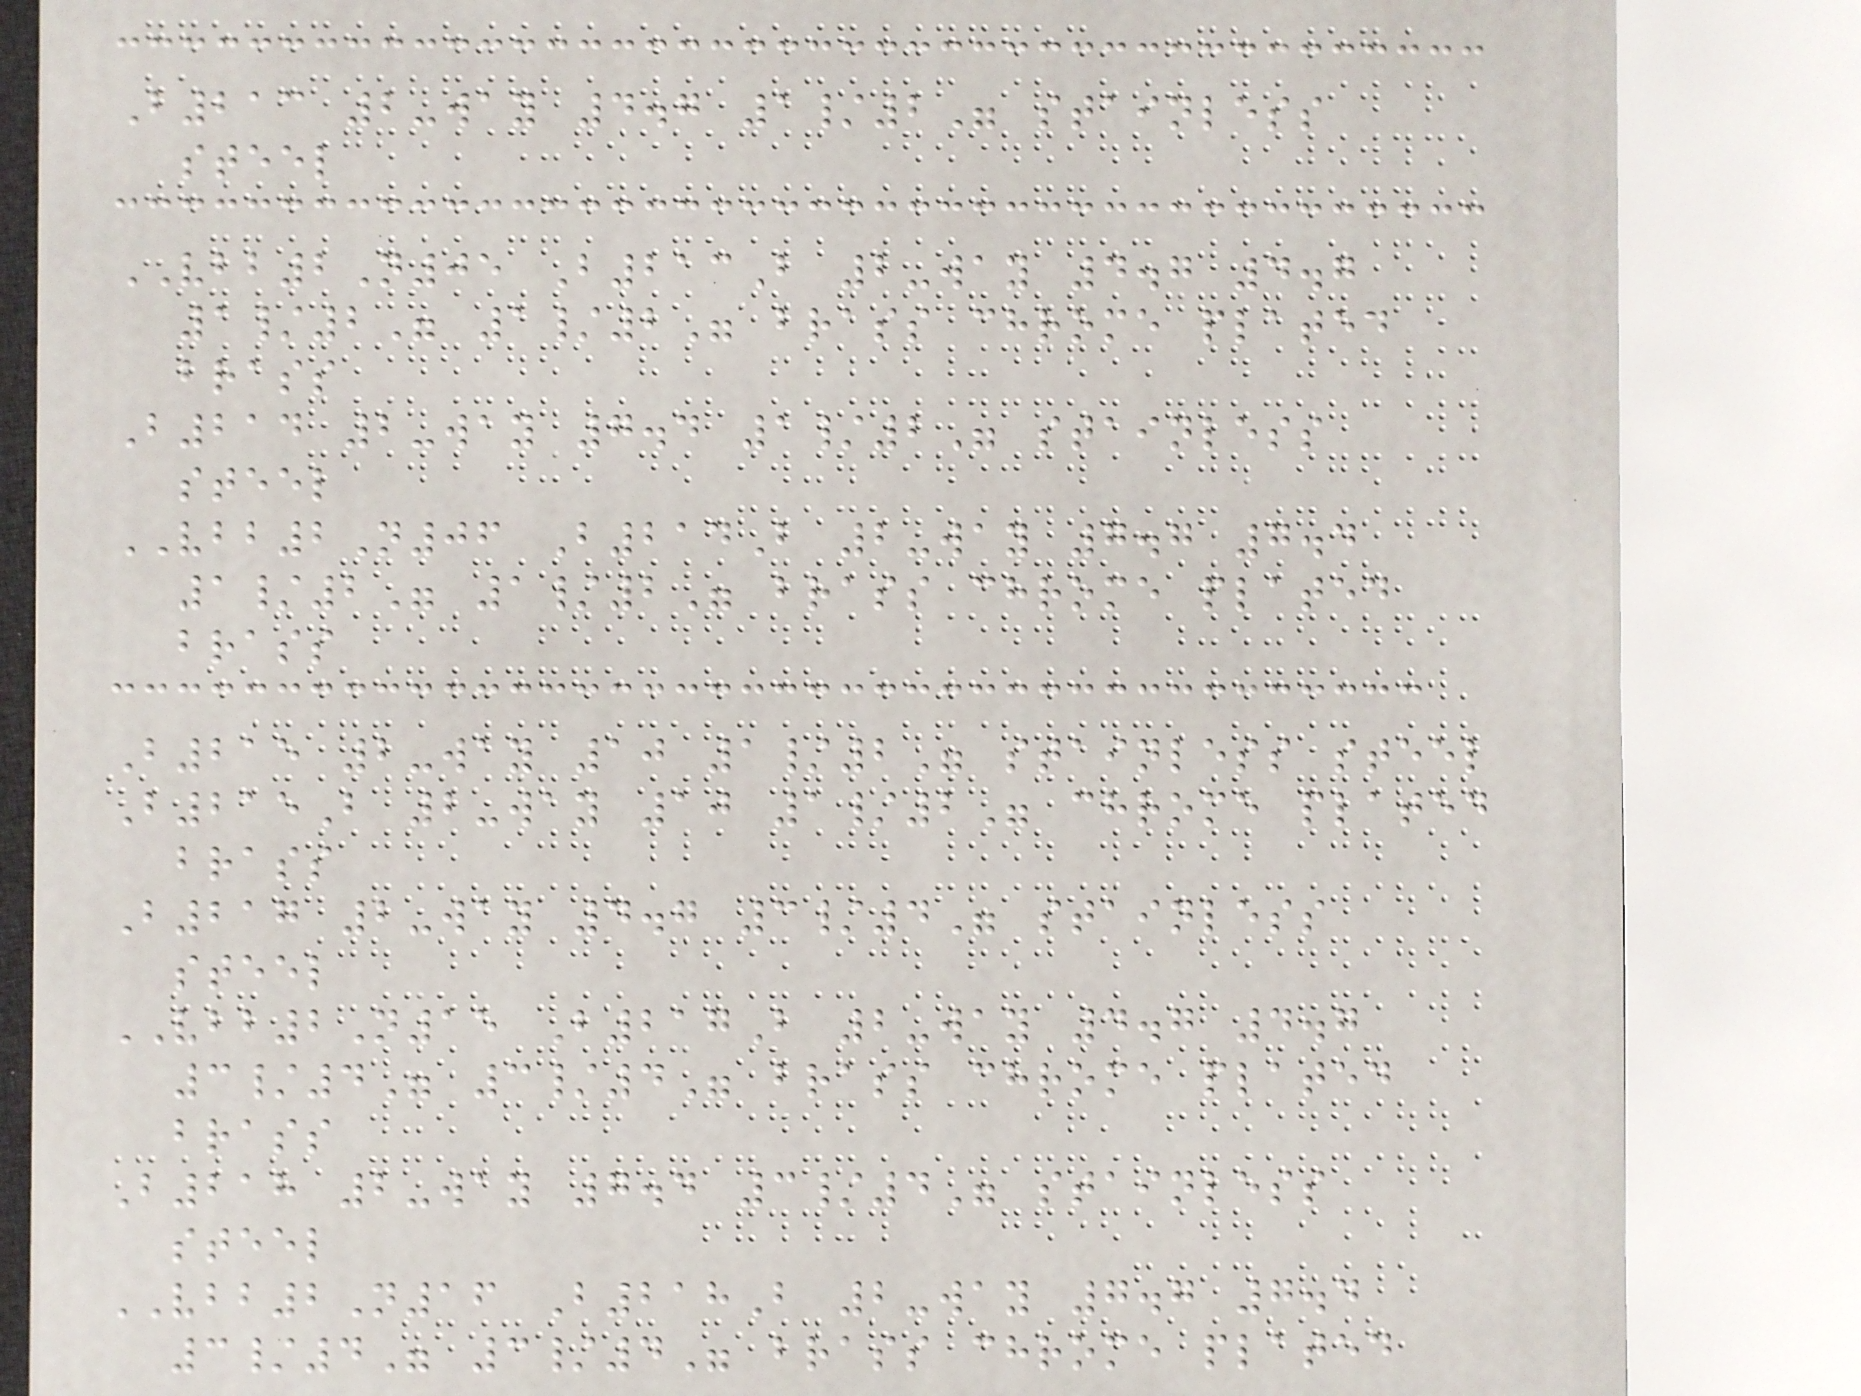B213 2-way 4.7 1/2" stainless
steel
VBB2N05 B213B 2-way 4.7 4.7
1/2" 1/2" brass chrome plated
brass
B214 2-way 7.4 1/2" stainless
steel
VBB2N06 B214B 2-way 7.7 7.4
1/2" 1/2" brass chrome plated
brass
B215 2-way 10 1/2" stainless steel
B215B 2-way 10 1/2" chrome plated
brass
B217 2-way 4.7 3/4" stainless
steel
VBB2N15 B217B 2-way 4.7 4.7
3/4" 3/4" brass chrome plated
brass
B218 2-way 7.4 3/4" stainless
steel
VBB2N16 B218B 2-way 7.7 7.4
3/4" 3/4" brass chrome plated
